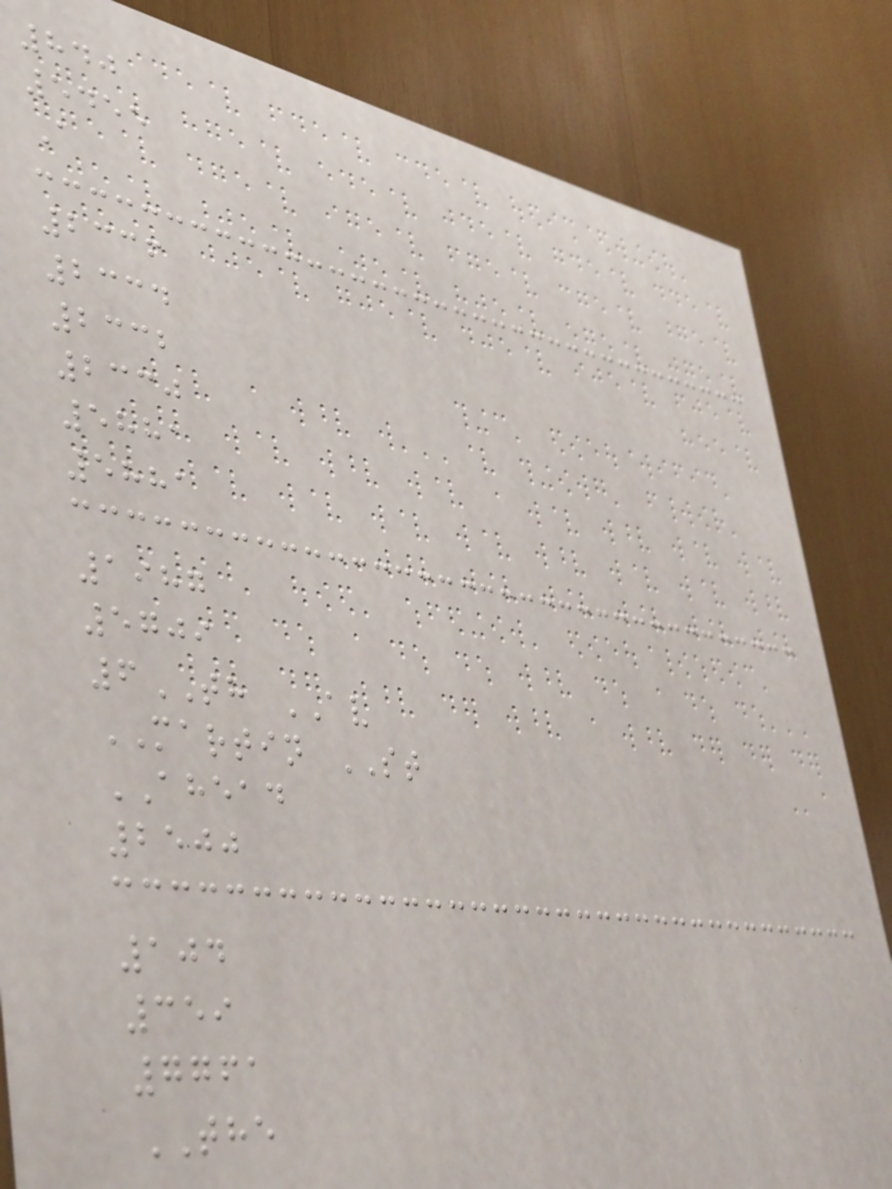840
5455
A
2336
2334
2332
2330
5881
5881
1987
5709
6TH AV
MARTIN ST
AHEAD
2500
104
359
7761
THE
